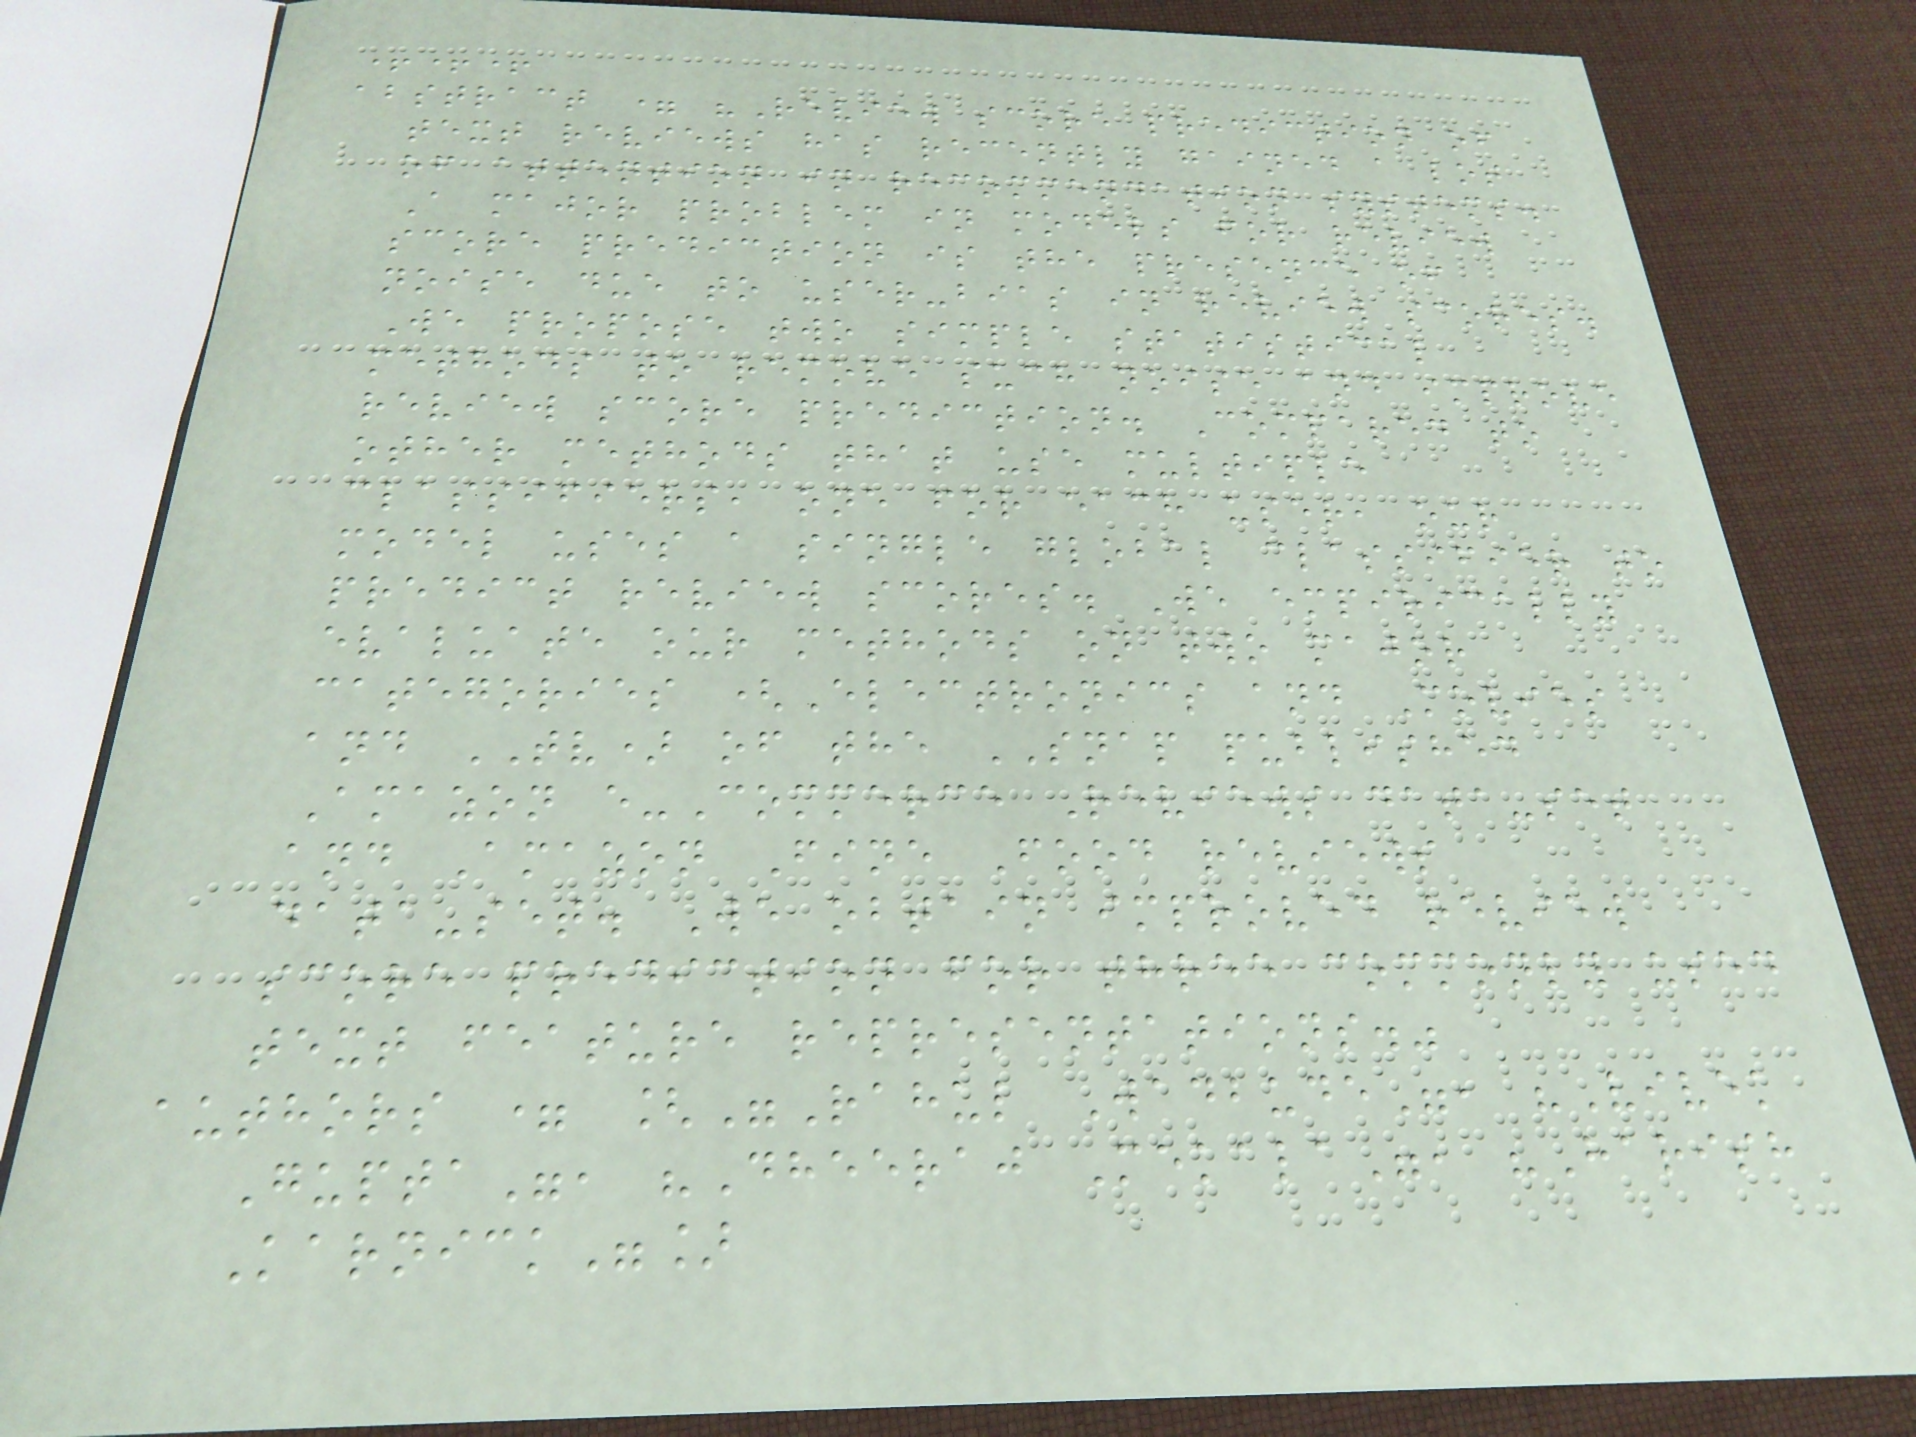+++
abstract = "Review score prediction of
text reviews has recently gained a lot
of attention in recommendation systems.
A major problem in models for review
score prediction is the presence of
noise due to user-bias in review scores.
We propose two simple statistical
methods to remove such noise and improve
review score prediction. Compared to
other methods that use multiple
classifiers, one for each user, our
model uses a single global classifier to
predict review scores. We empirically
evaluate our methods on two major
categories (Electronics and Movies
and TV) of the SNAP published
Amazon e-Commerce Reviews data-set
and Amazon Fine Food reviews
data-set. We obtain improved review
score prediction for three commonly used
text feature representations."
authors = ["Rahul Wadbude", "Vivek
Gupta", "Dheeraj Mekala", "Harish
Karnick"]
